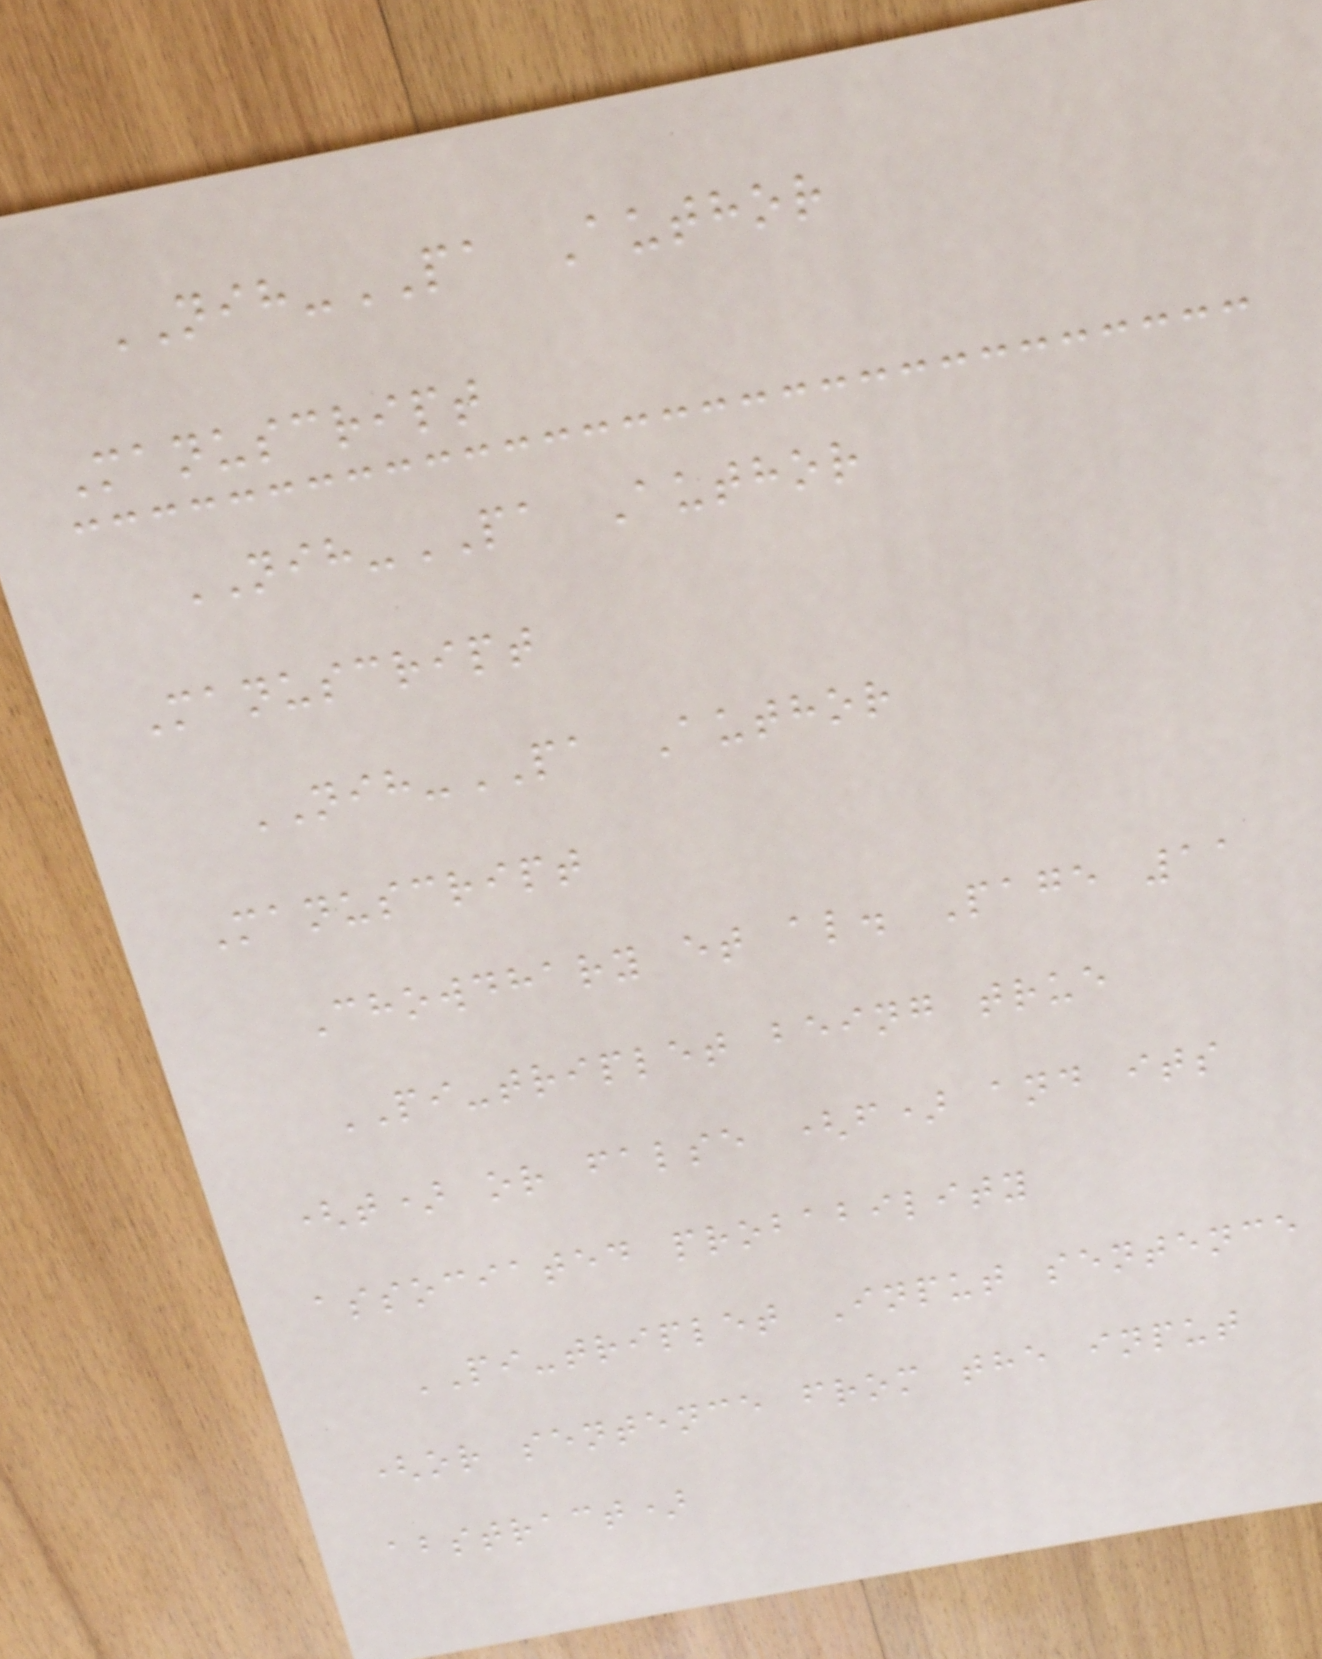NIH-PA Author
Manuscript
NIH-PA Author
Manuscript
NIH-PA Author
Manuscript
Chowdhary et al. Page 11
PI-triplet being true
(t) or false (f) and its
associated probability
PI-triplet Input sentence
(or sentence from the input
abstract)
